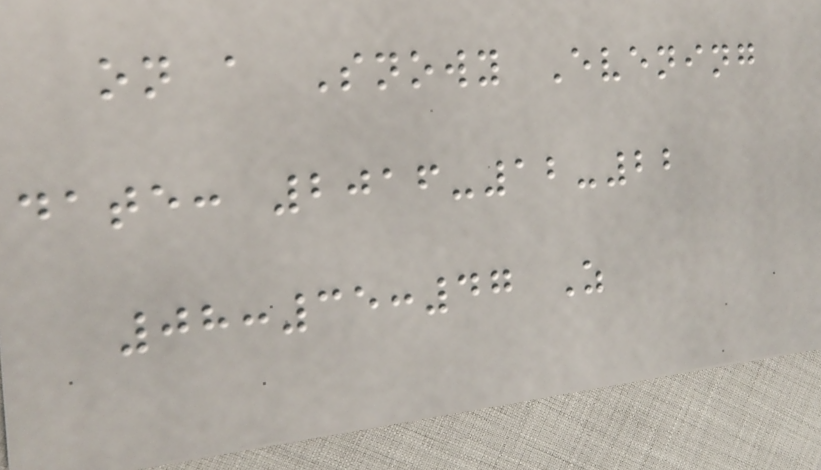on a Snowy Evening
date: 2016-12-22
08:35:47 Z
